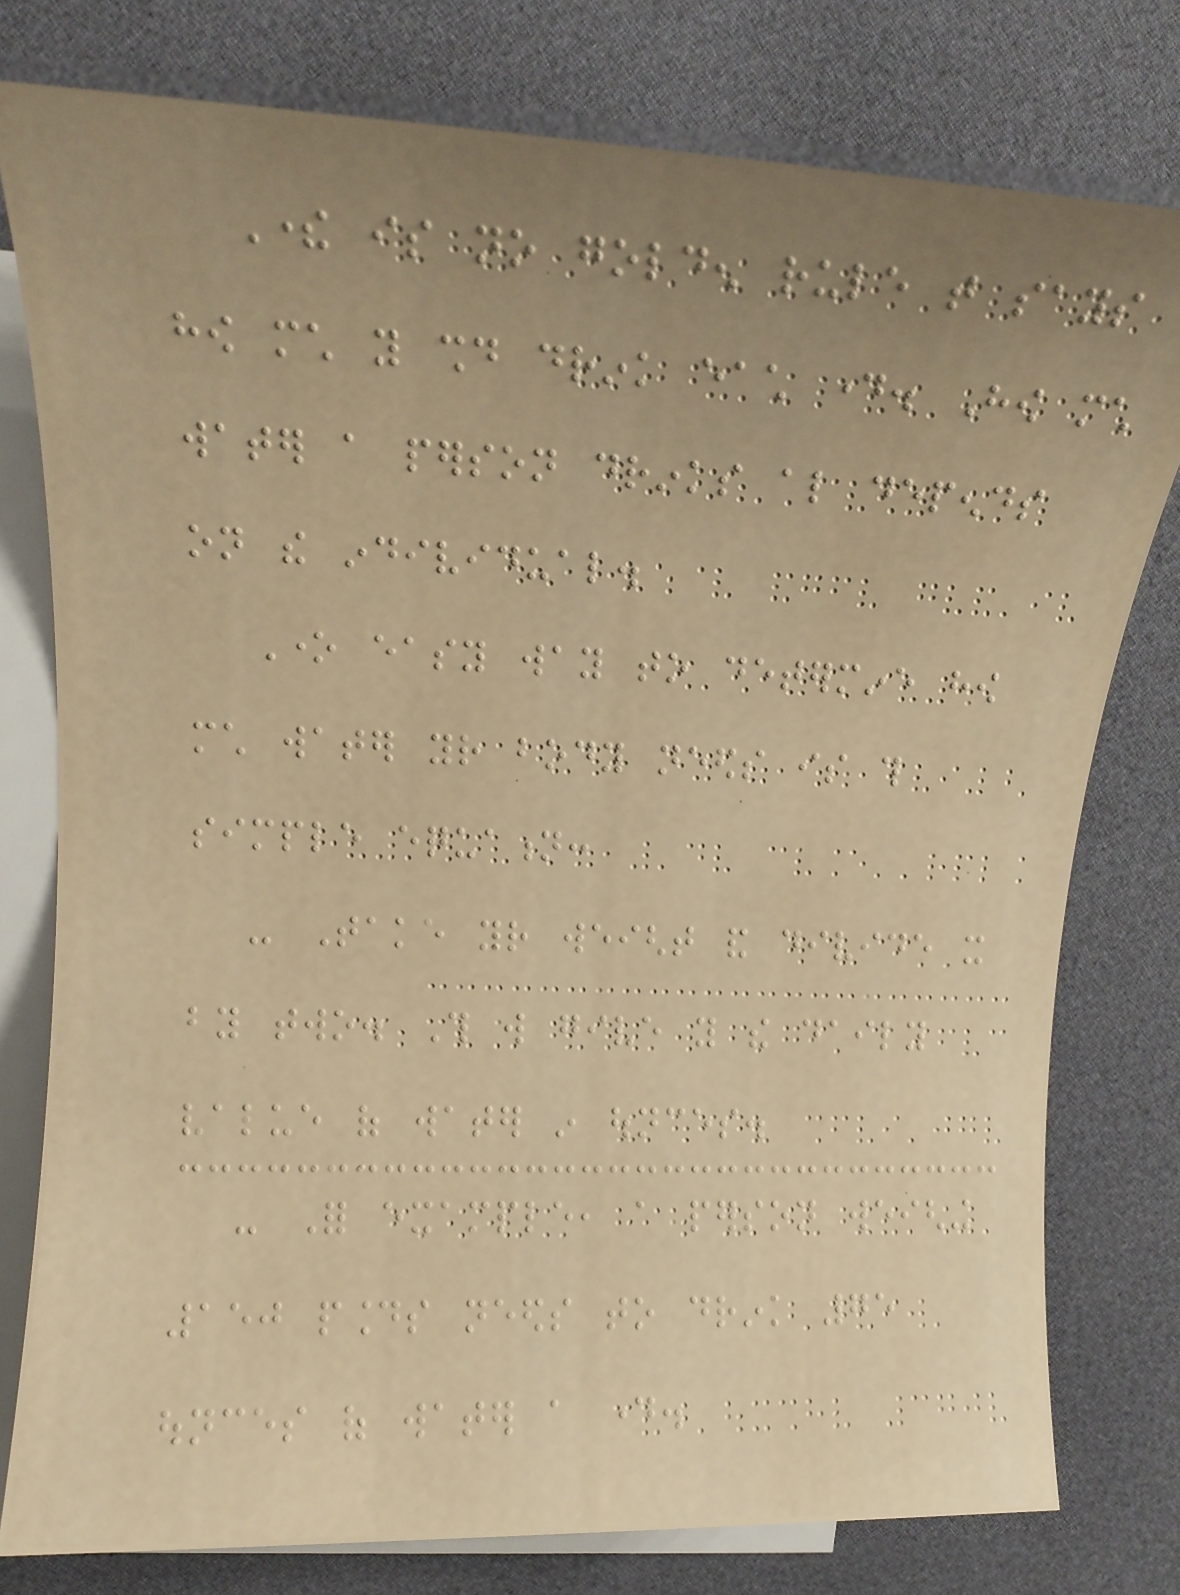There is no golden rule that says
how much you should drink each day. How much
water a person drinks also depends
on the individual.
One easy way to determine how
much water your body needs is this
simple equation:
- Take your weight and divide it
by two. This will give you the daily
value of water in ounces.
- For example, a person weighing
150 pounds needs to drink 75
ounces of water a day.
